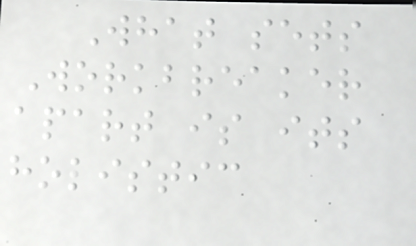What sets
Workbreaker
apart is its
holistic
